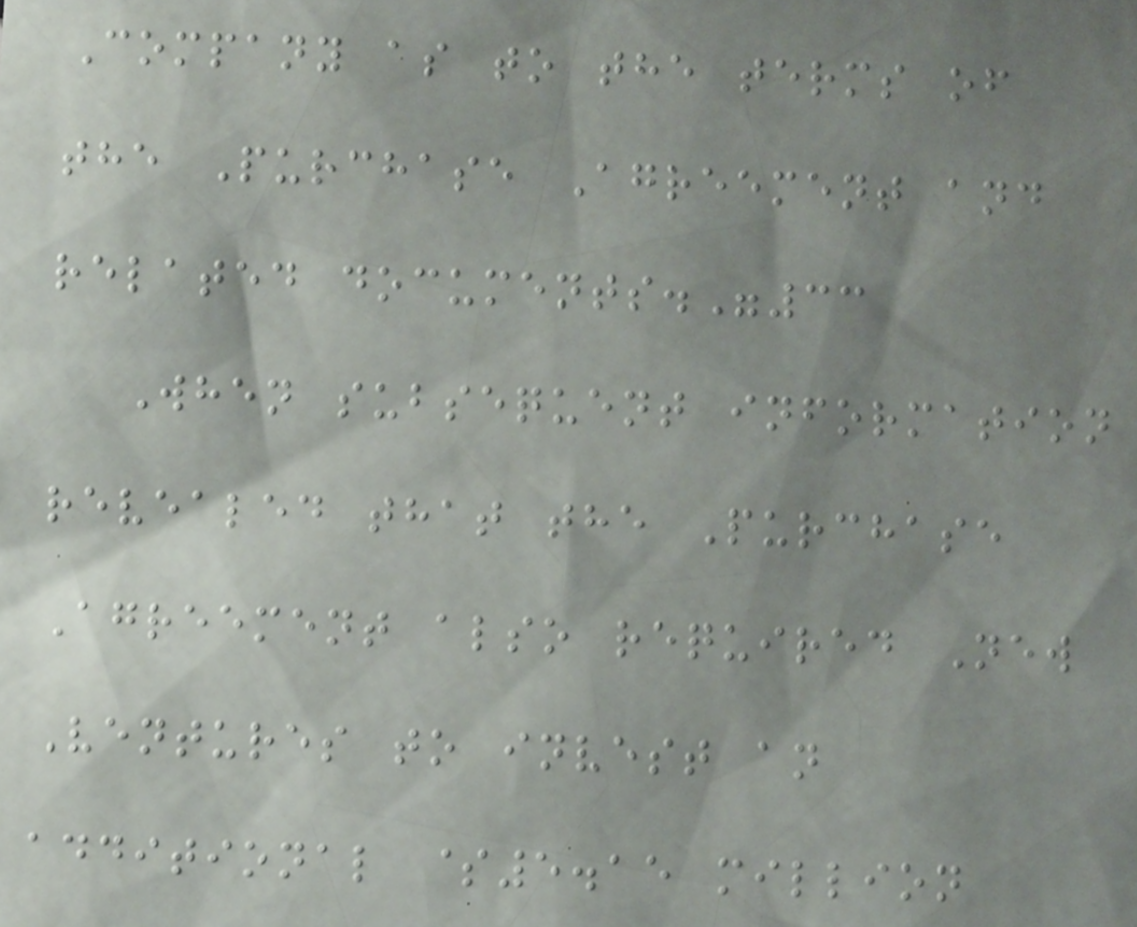Company as to the terms of
the Purchase Agreement and
related documents."33
When subsequent information
revealed that the Purchase
Agreement also required New
Ventures to invest an
additional $5.15 million
